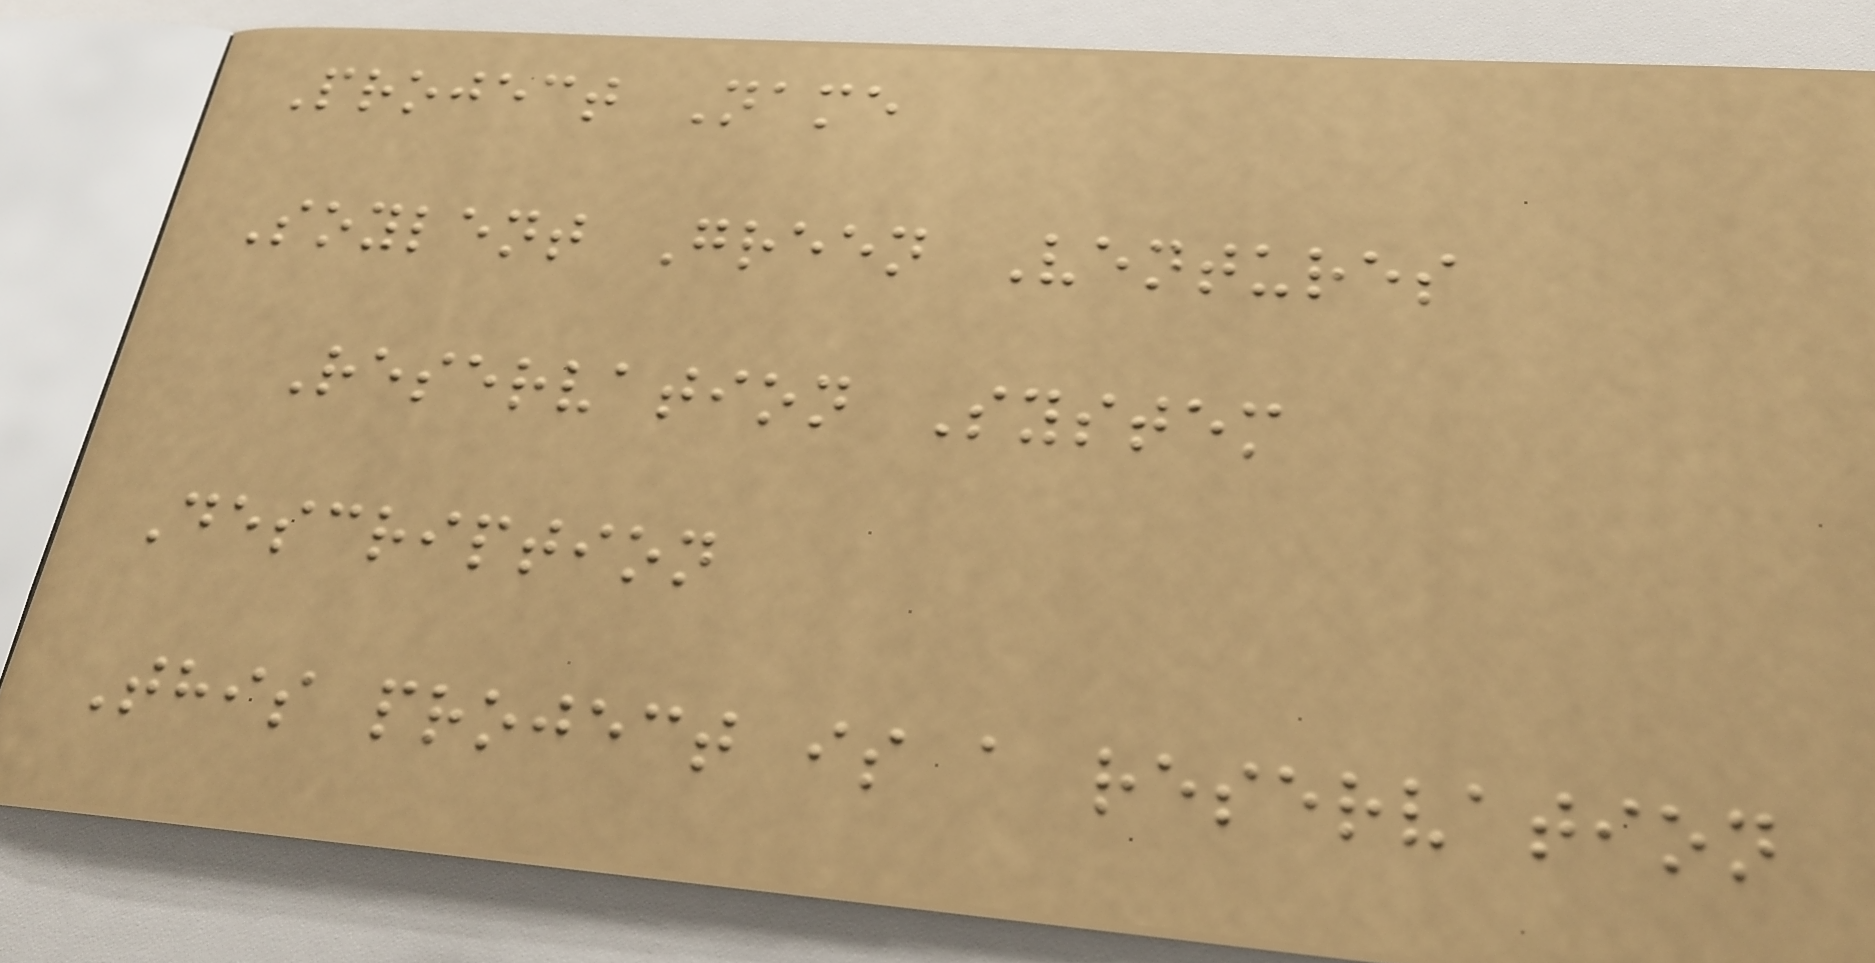Project Name
Soylent Green Ventures
Reservation System
Description
This project is a reservation
